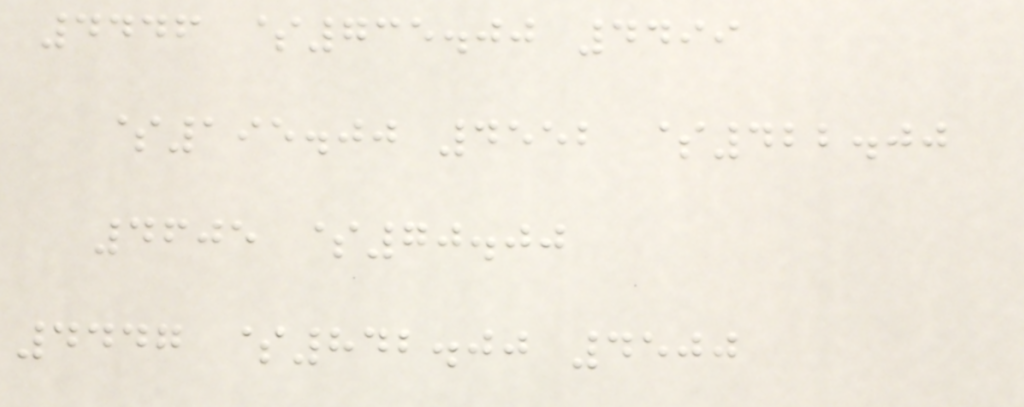4446 $735.00 4499
$195.00 4552 $422.00
4605 $70.00
4447 $842.00 4500
